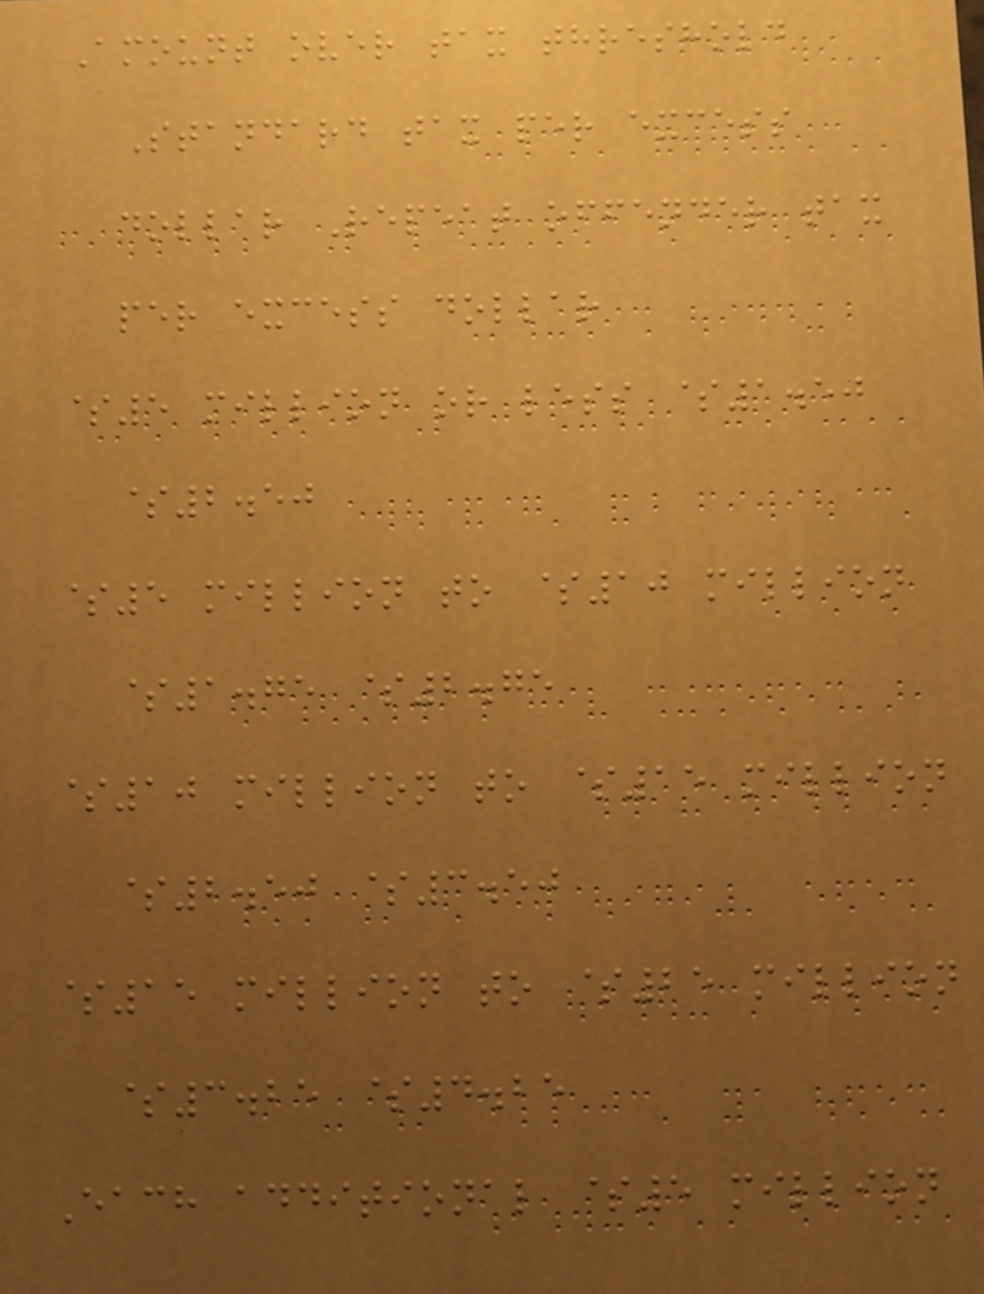Amount over tax threshold
Standard tax per excess
dollar Repeat offender tax
per excess dollar
$5 million or less $1.50
$2.50
$5 million to $10 million
$1.75 $2.75
$10 million to $15 million
$2.50 $3.50
$15 million to $25 million
$3.25 $4.25
Each additional $5 million
